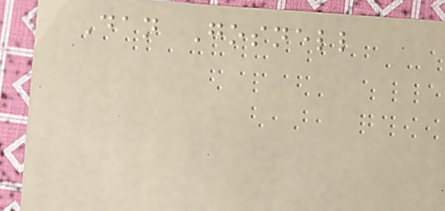Dan Gosnell
